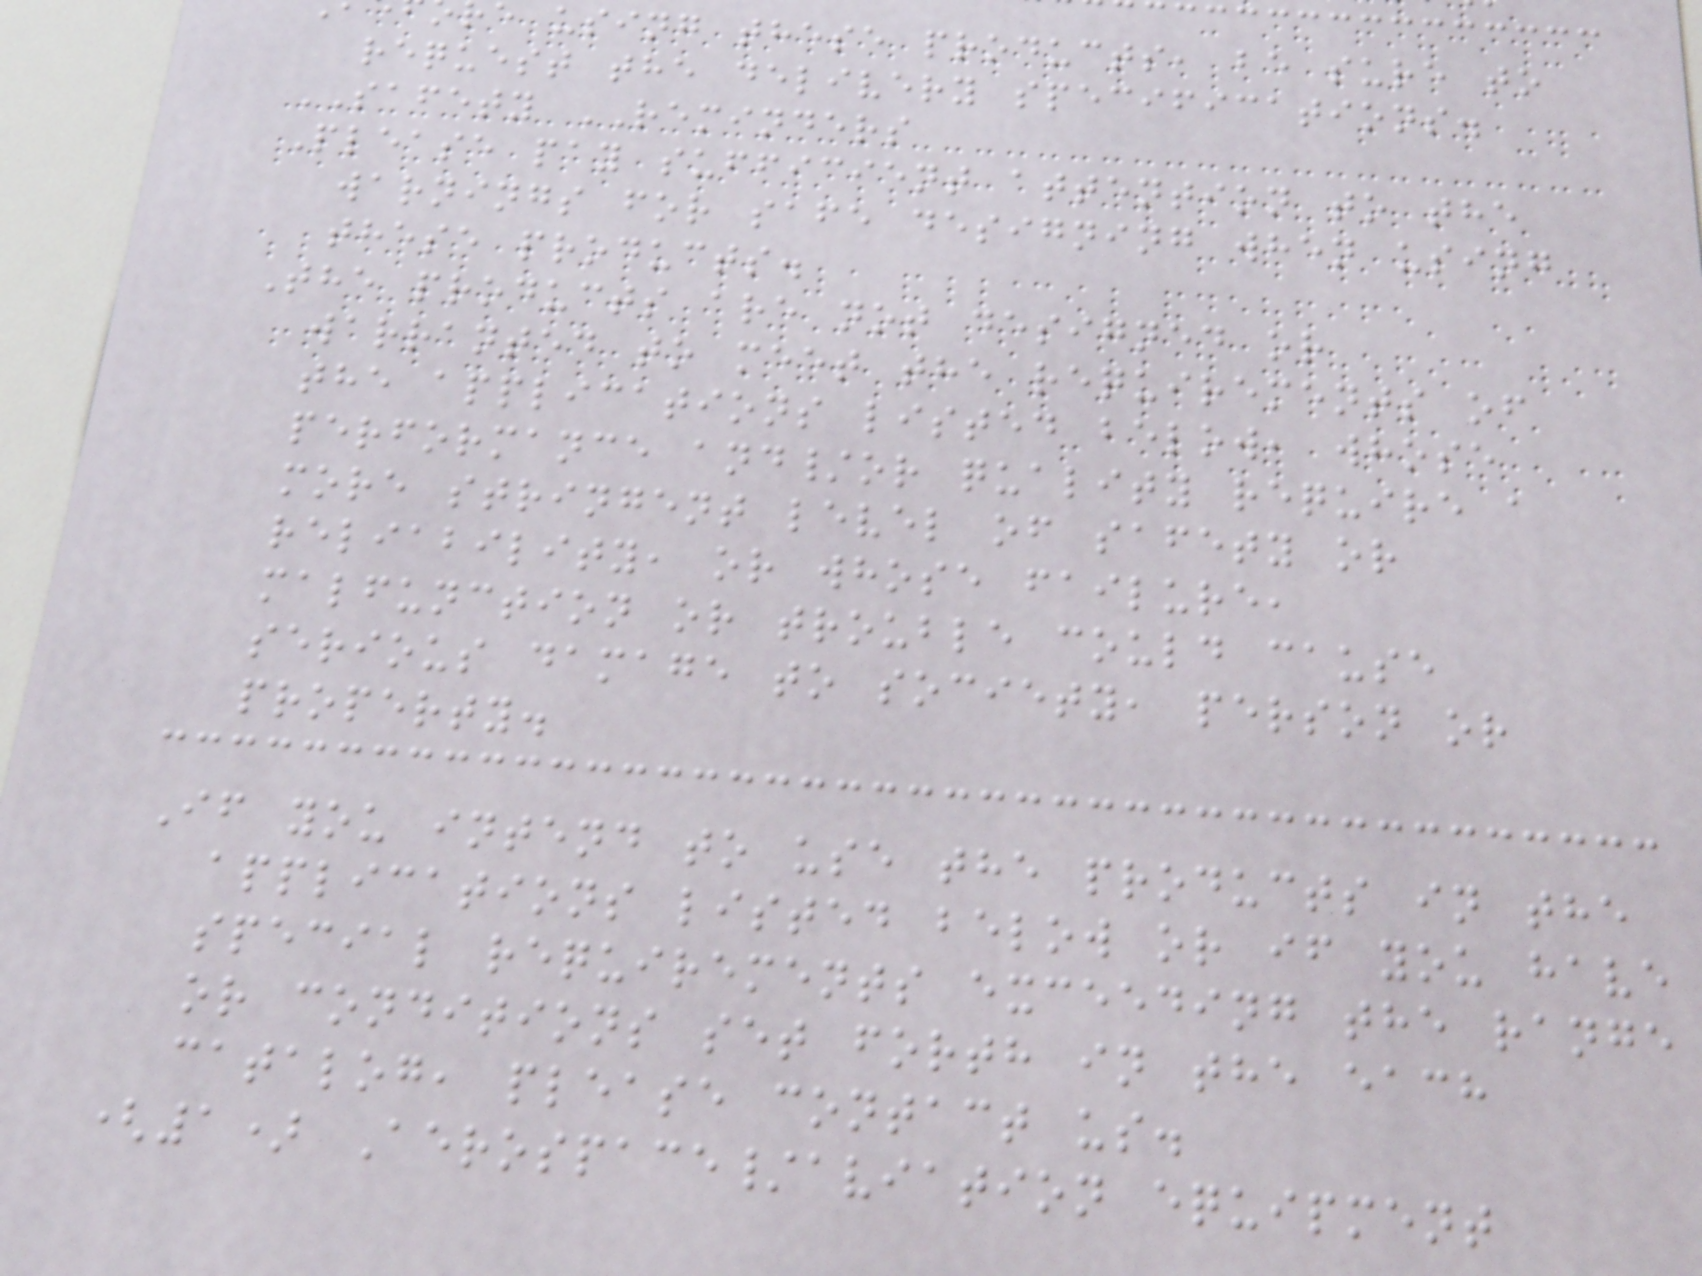e using these products, be sure to
request the delivery specifications.
SAFETY REMINDERS
Please pay sufficient attention to the
warnings for safe designing when using
these products.
The products are not designed or
warranted to meet the requirements of
the applications listed below, whose
performance and/or quality require a
more stringent level of safety or
reliability, or whose failure,
malfunction or trouble could cause
serious damage to society, person or
property.
If you intend to use the products in the
applications listed below or if you have
special requirements exceeding the range
or conditions set forth in the each
catalog, please contact us.
(1) Aerospace/aviation equipment
